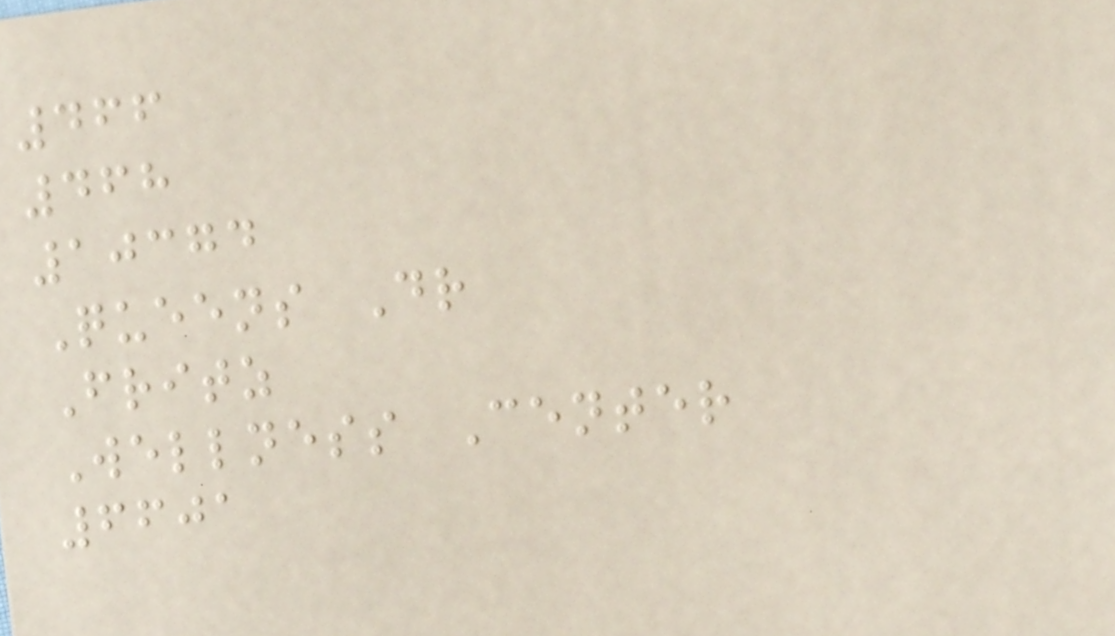466
468
10374
Queens Dr
Fritz
Wellness Center
6601
